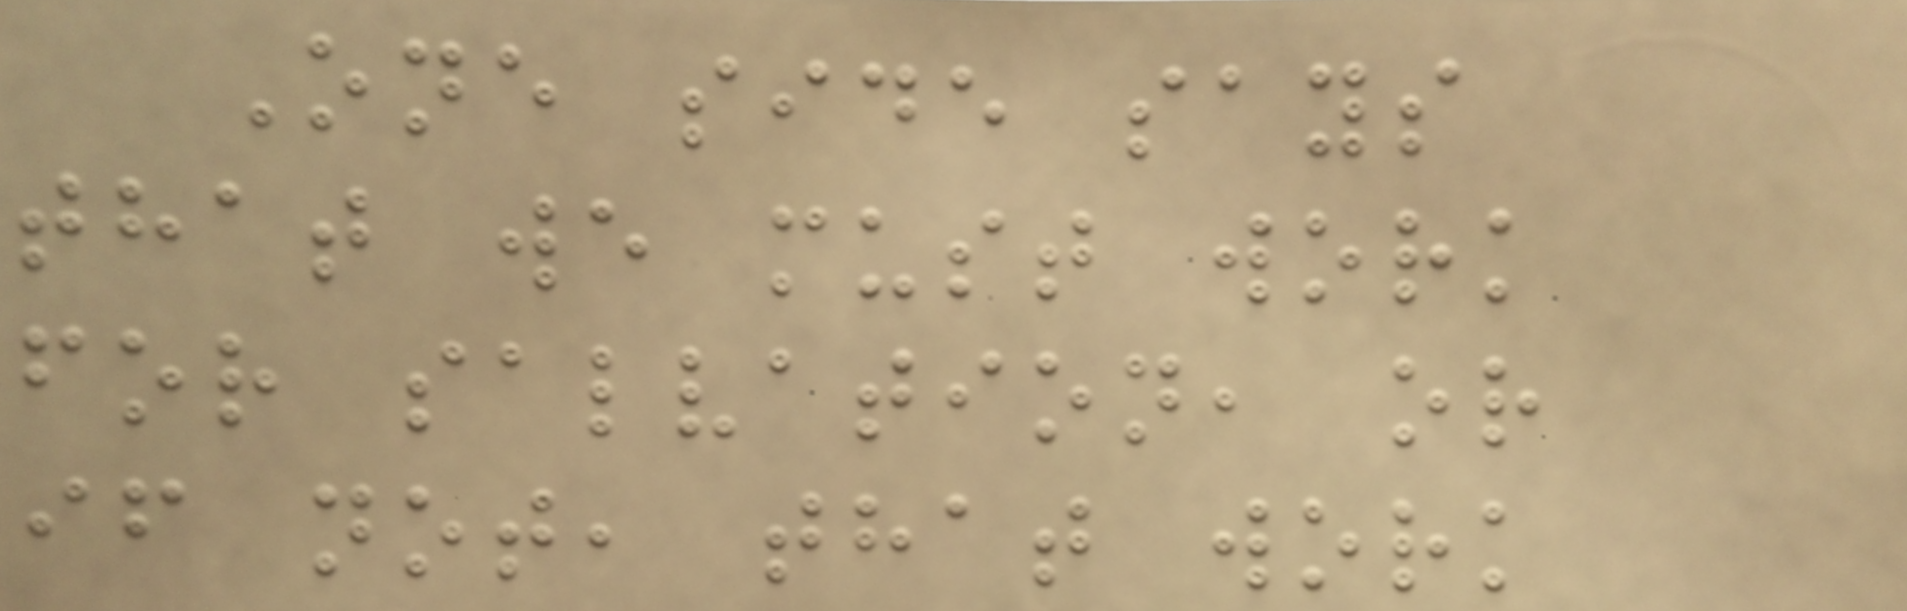One side says
that we must work
for salvation, or
if not, that work
